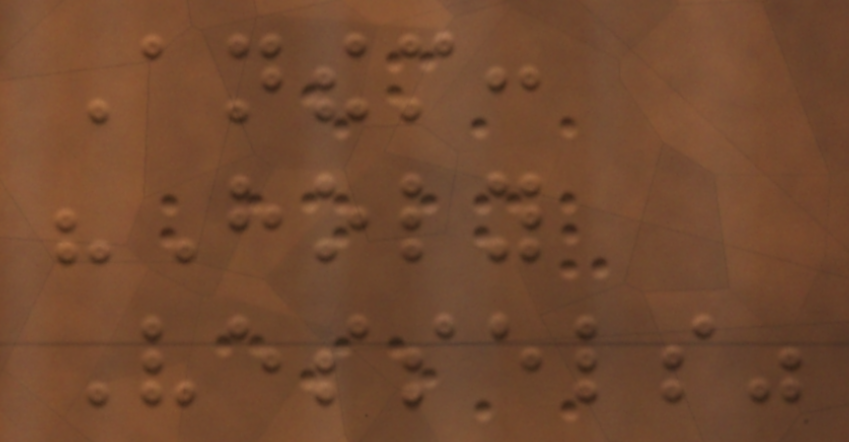Anthem:
"Holy
Vessels"
